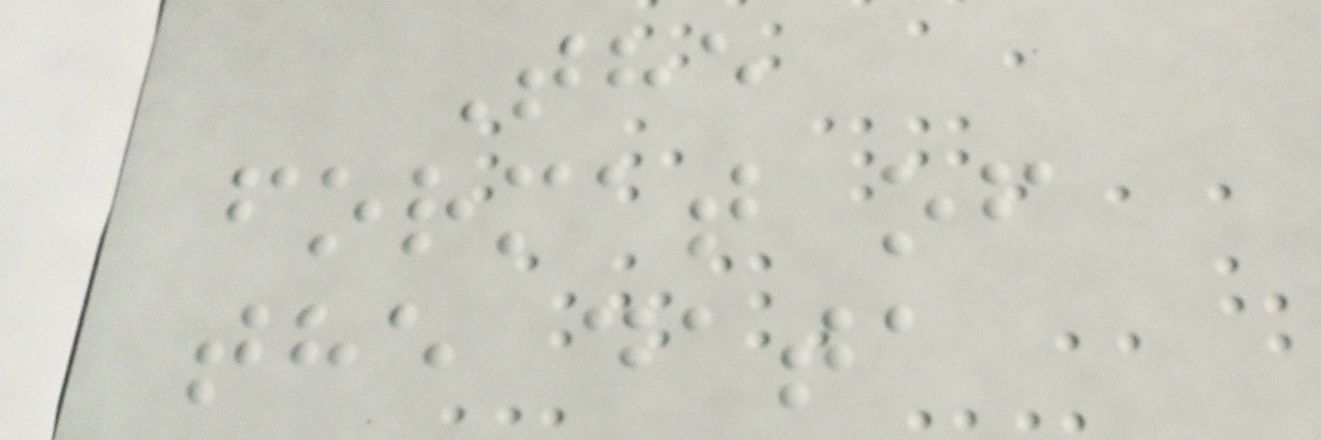The
format of
the data
